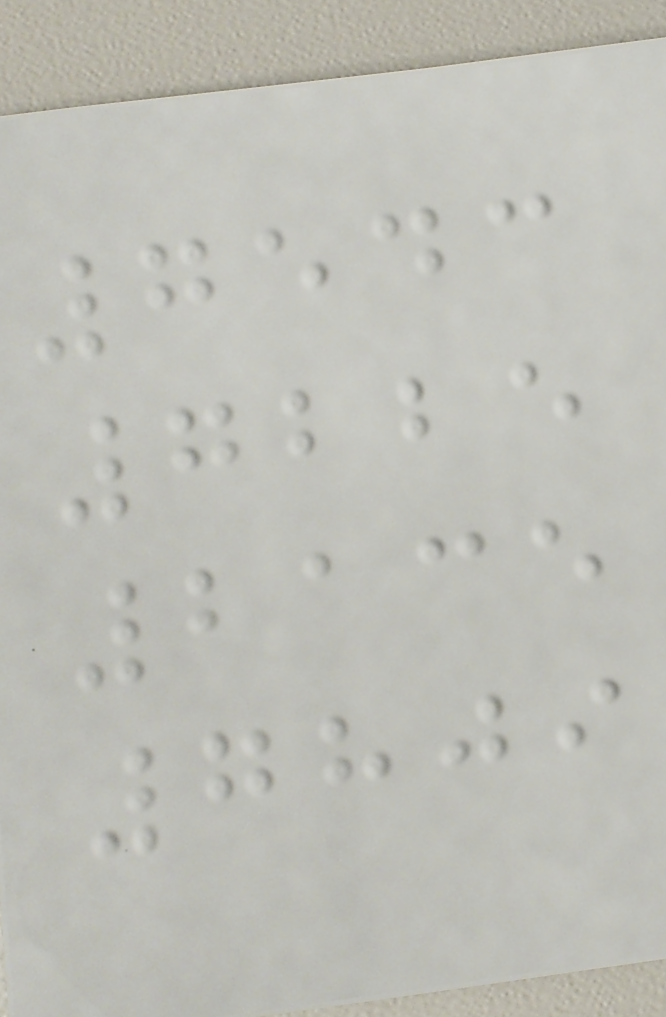7543
7225
2135
7809
